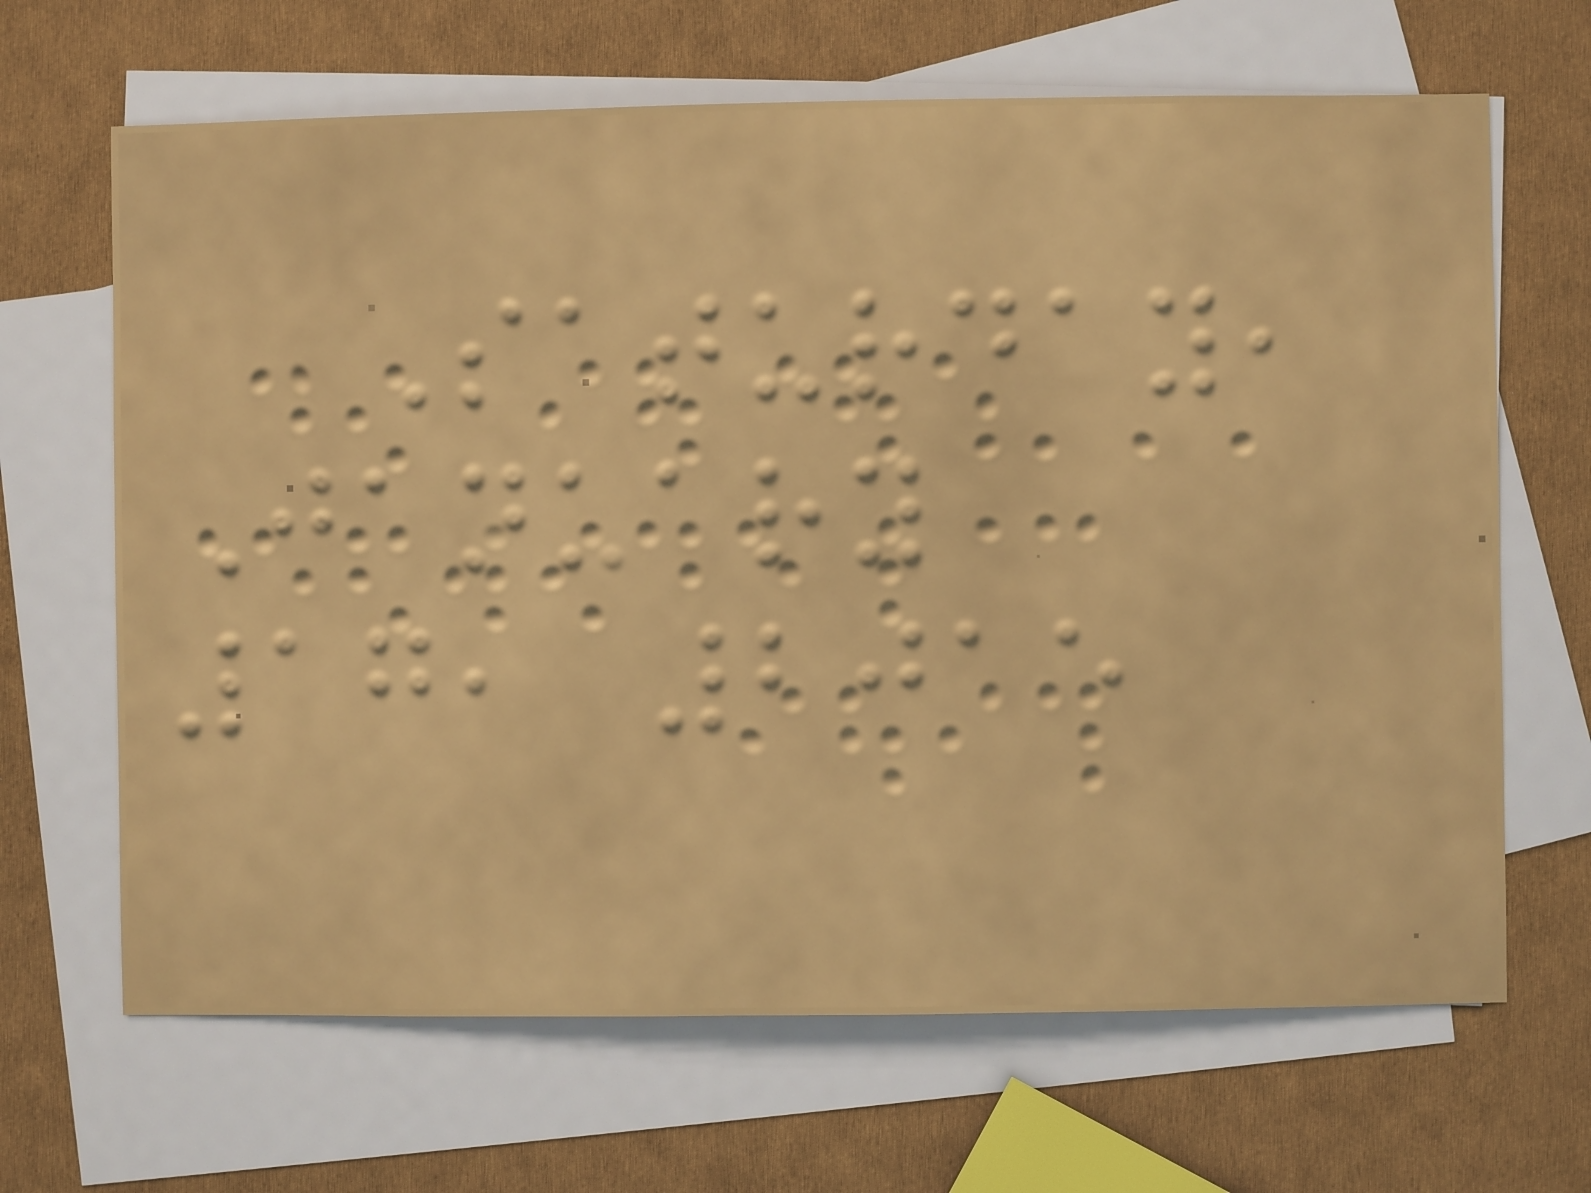Saturday,
January
17, 2015
